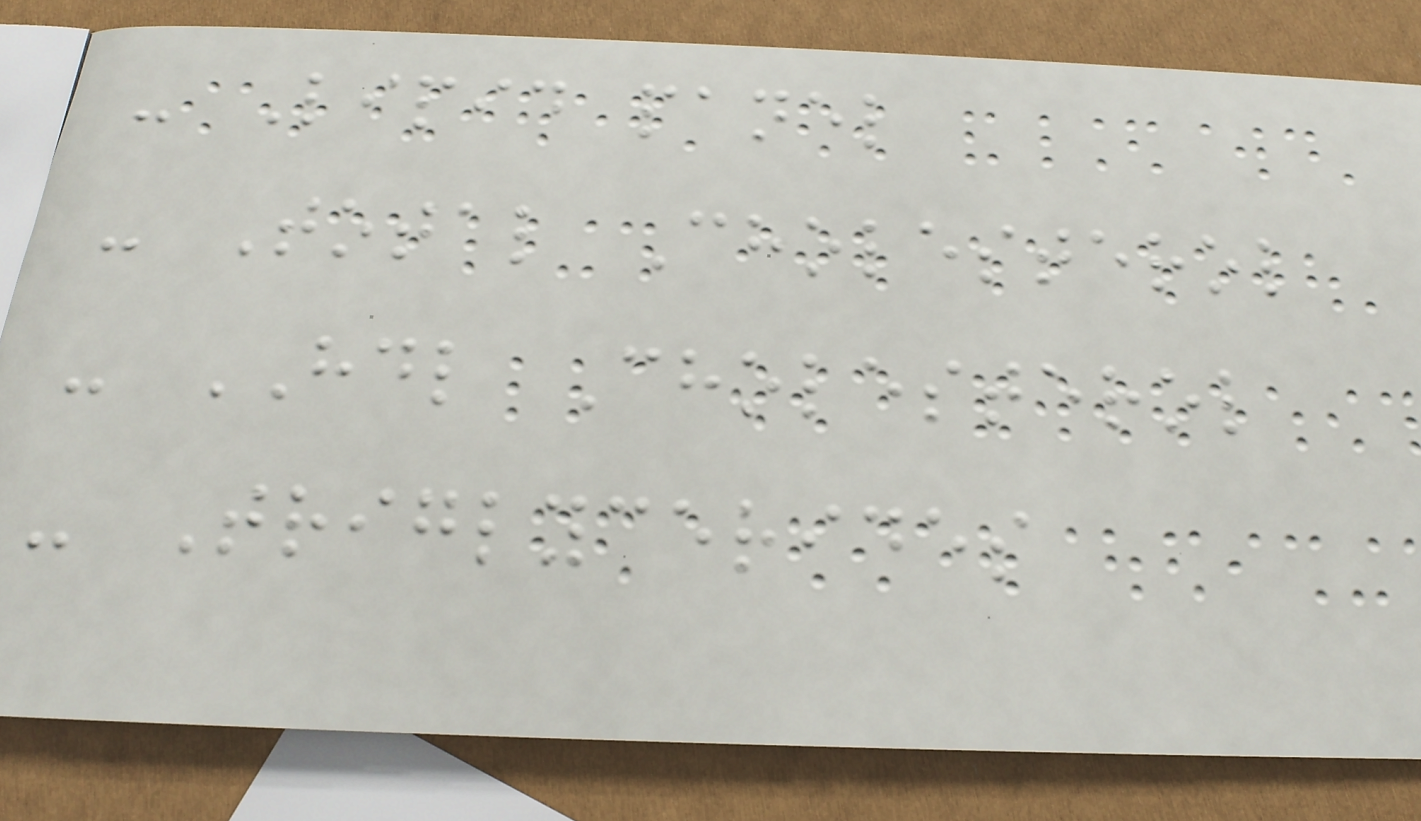- Lipid panel
- Total Cholesterol
- HDL Cholesterol
- Triglycerides
